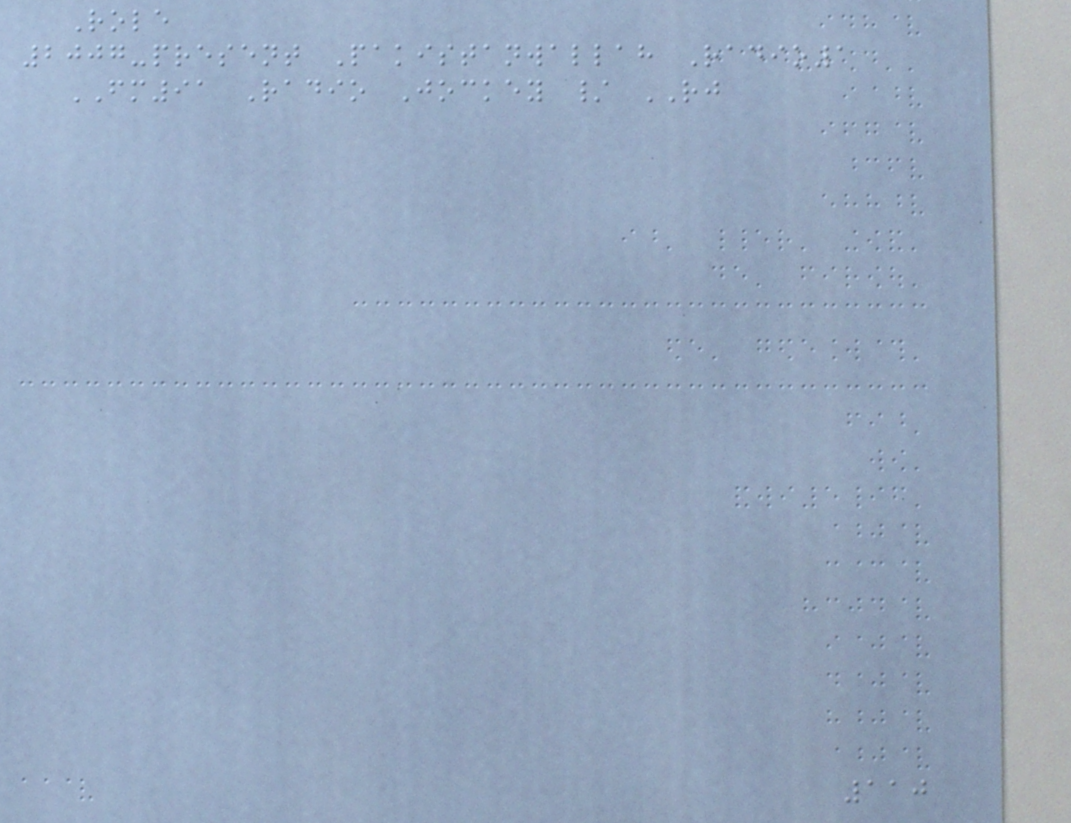Role
2007-present Pakistanwallah Radio1
FM91 Radio Jockey / RJ
110
